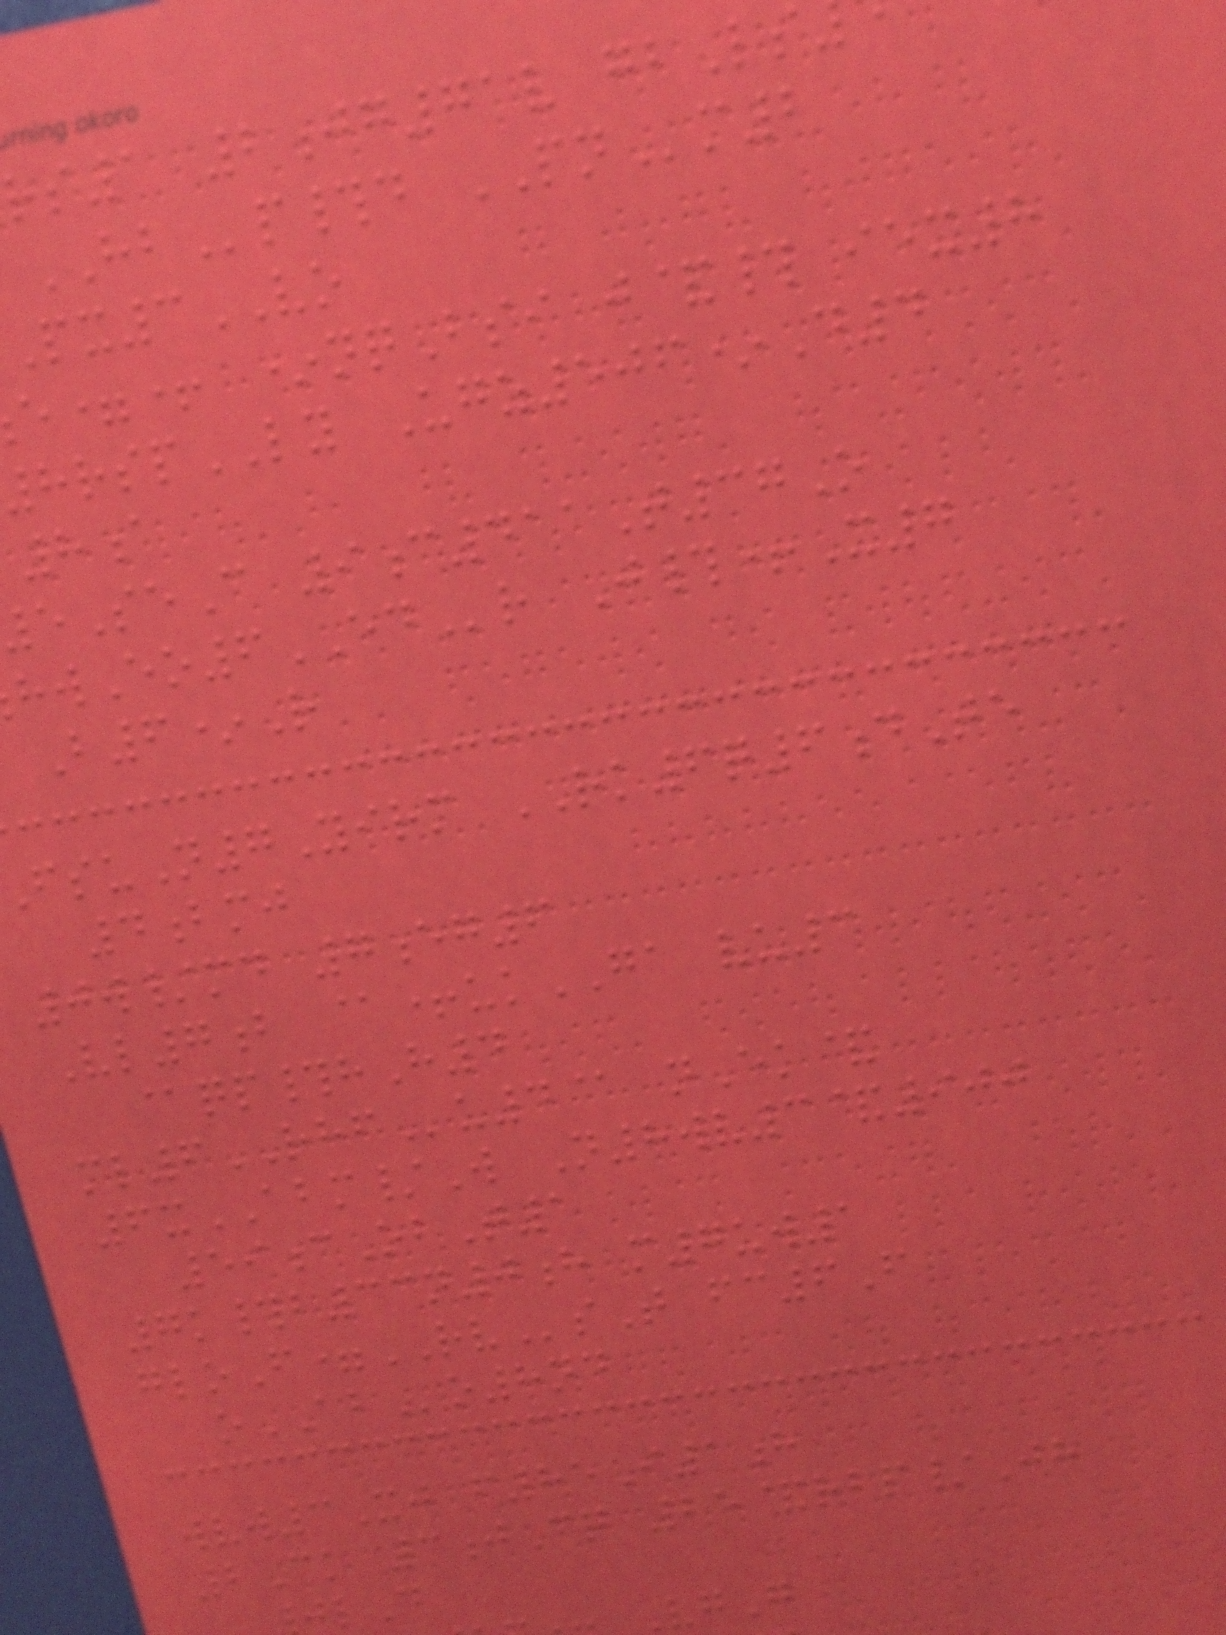rs1 2jg71v gbLs
HBp#d PNm2
x3VO
e=+ *nqBsi j&# iex8
rspLY Ugz506*D4
8a
SeC 9c411T37O
hwEo6EDr J#+X7
B6*R
suN7Yirm RK6q6dTe
4bmj
0w/md 7eg6
Vl7b @+ukGA vu3
@qp#hH4
ml6RHFu4@ nEk&
6xABM/W N8wv3&900
59cObT1
7k#b33n0h m7uw1
gloF=RVsT fc6F
oABo8nd
wvw3Xj f85I1h
2Ck 3jCq 25&rbp/Jh
VgG
